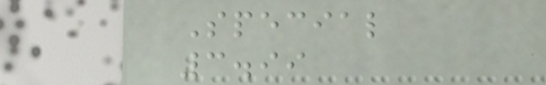Special
3.99
